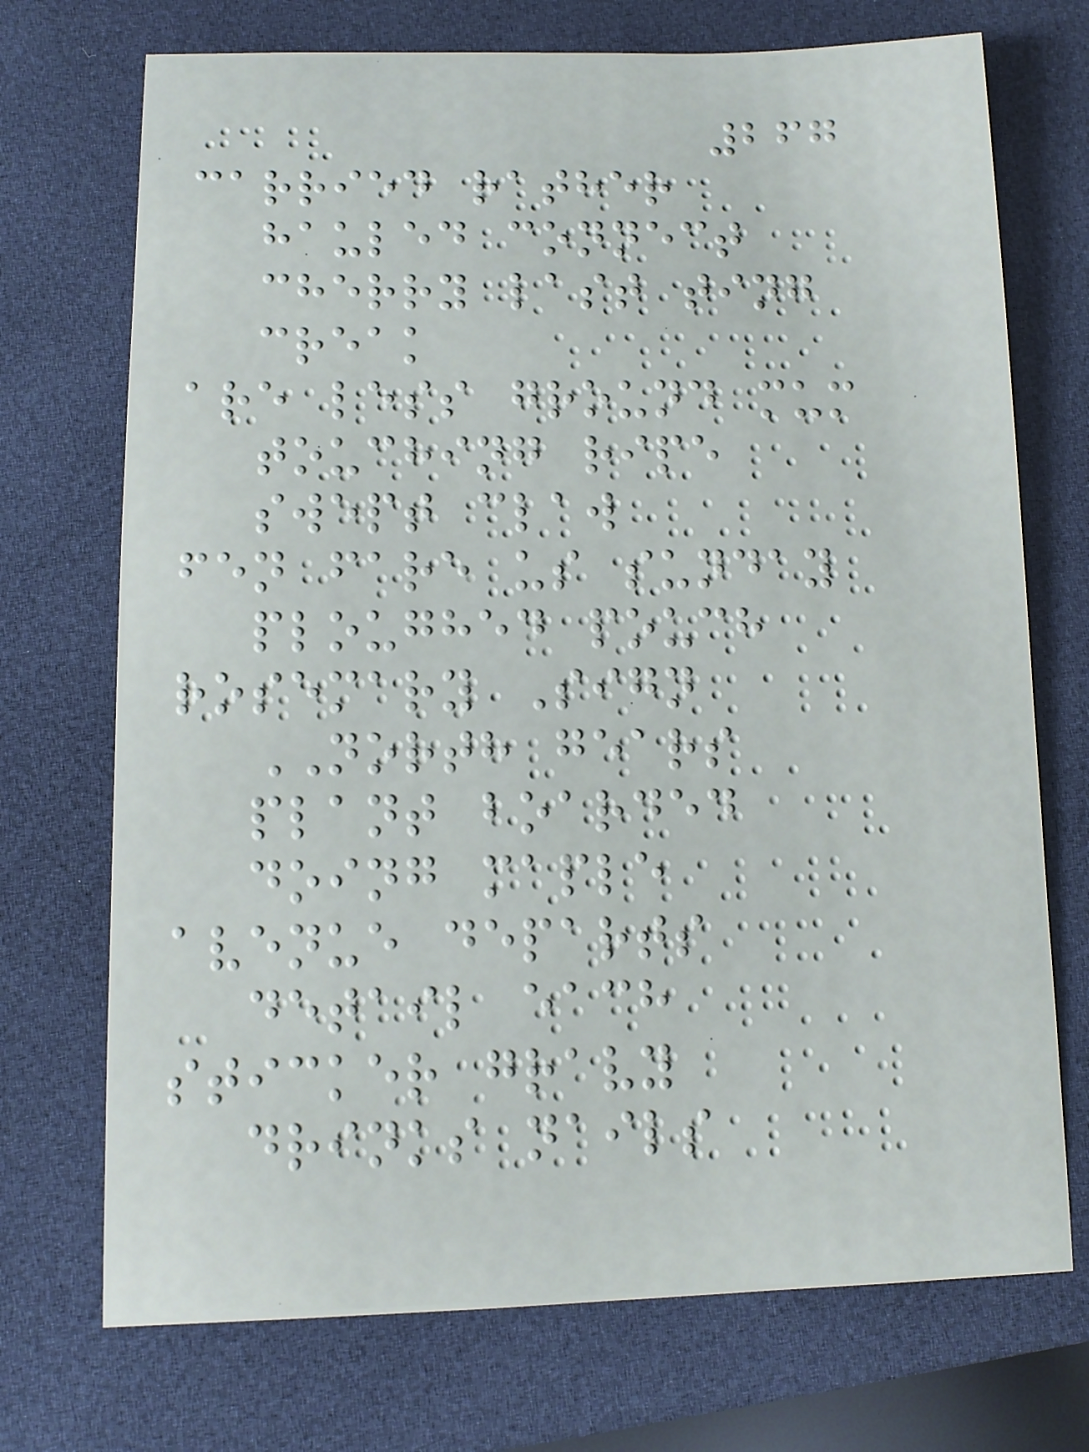267
carried rather
hauled connect
cherry last ting
creak
are less ground mum
touching ripe
swept claw
fen fare us sunday
ploughed pouch
rosemary Sign
NORTH gears
plant boarded
doing maple
avenue departs
detail each
sticker gravy
drinks nails
